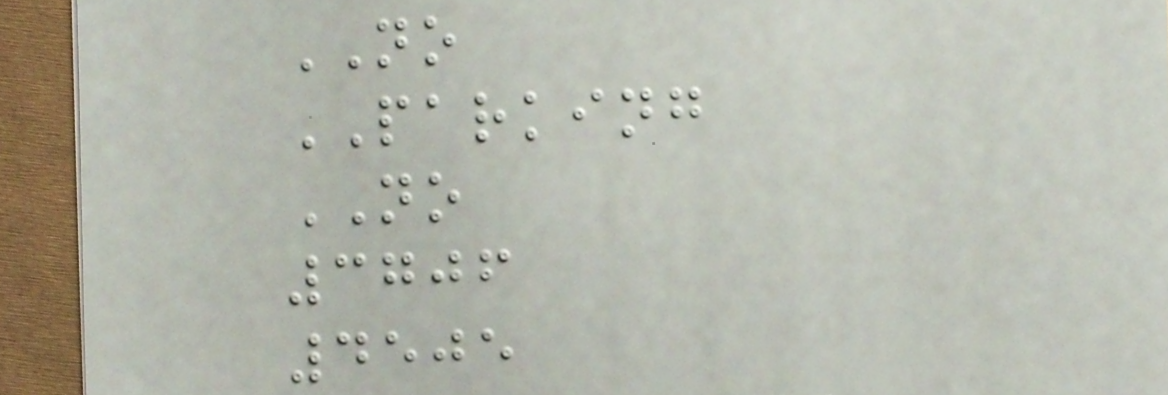NO
PARKING
NO
3706
4505
